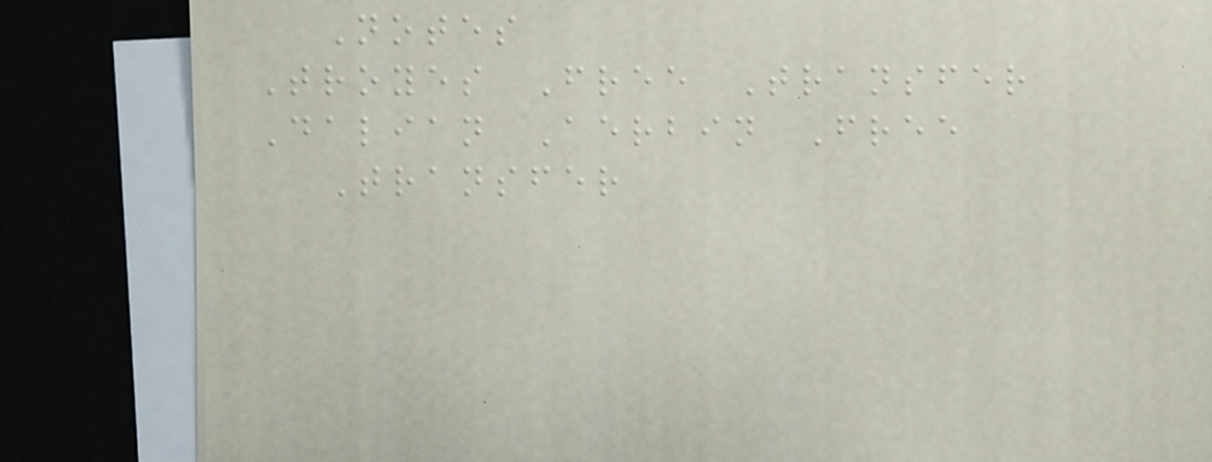Notes
Troyes Free Transfer
Dalian Aerbin Free
Transfer
